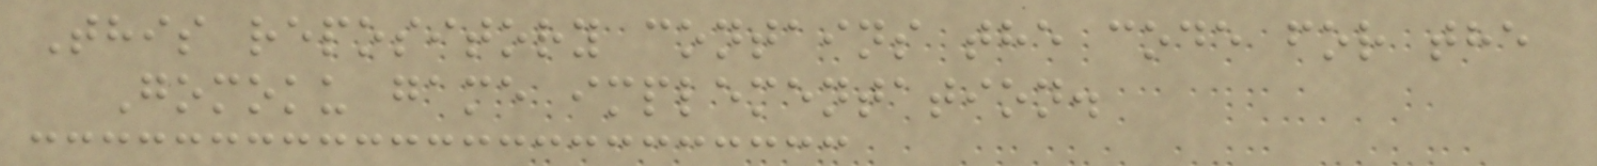This repository contains the code for the
Gomoku game implementation.
